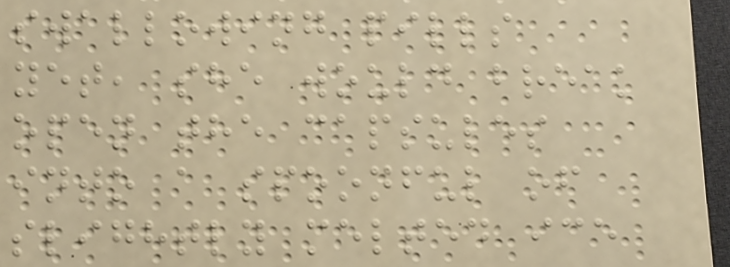swallowing pills
yet, she would break
open the capsules
into a spoonful of
slightly melted ice
